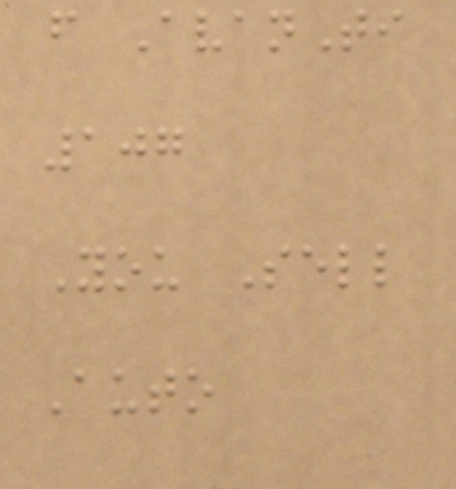f AvanTi
107
You Sell
Auto
